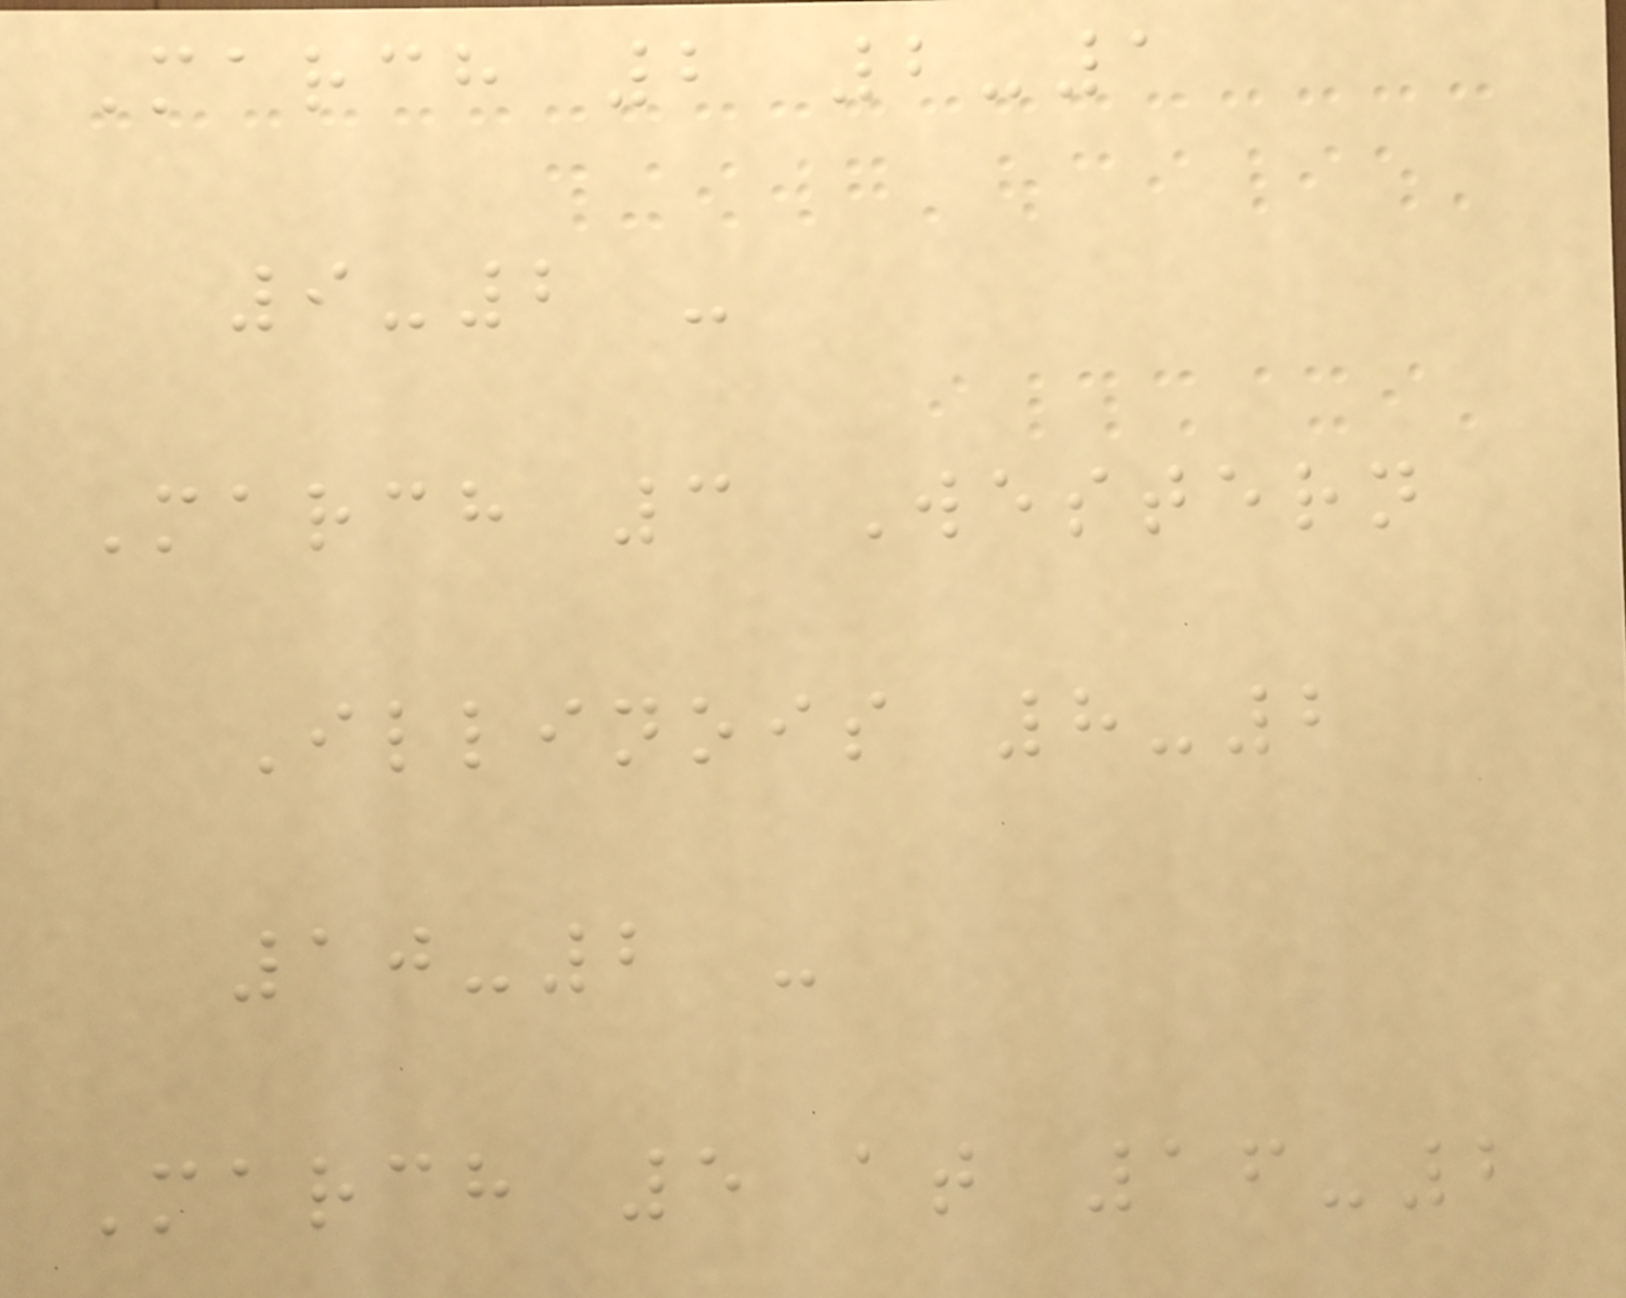March 2 2-1
9-2 -
March 3 Western
Illinois 8-2
10-2 -
March 5 at 16-2
